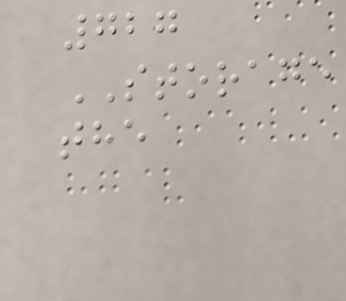727
STORAGE
the
